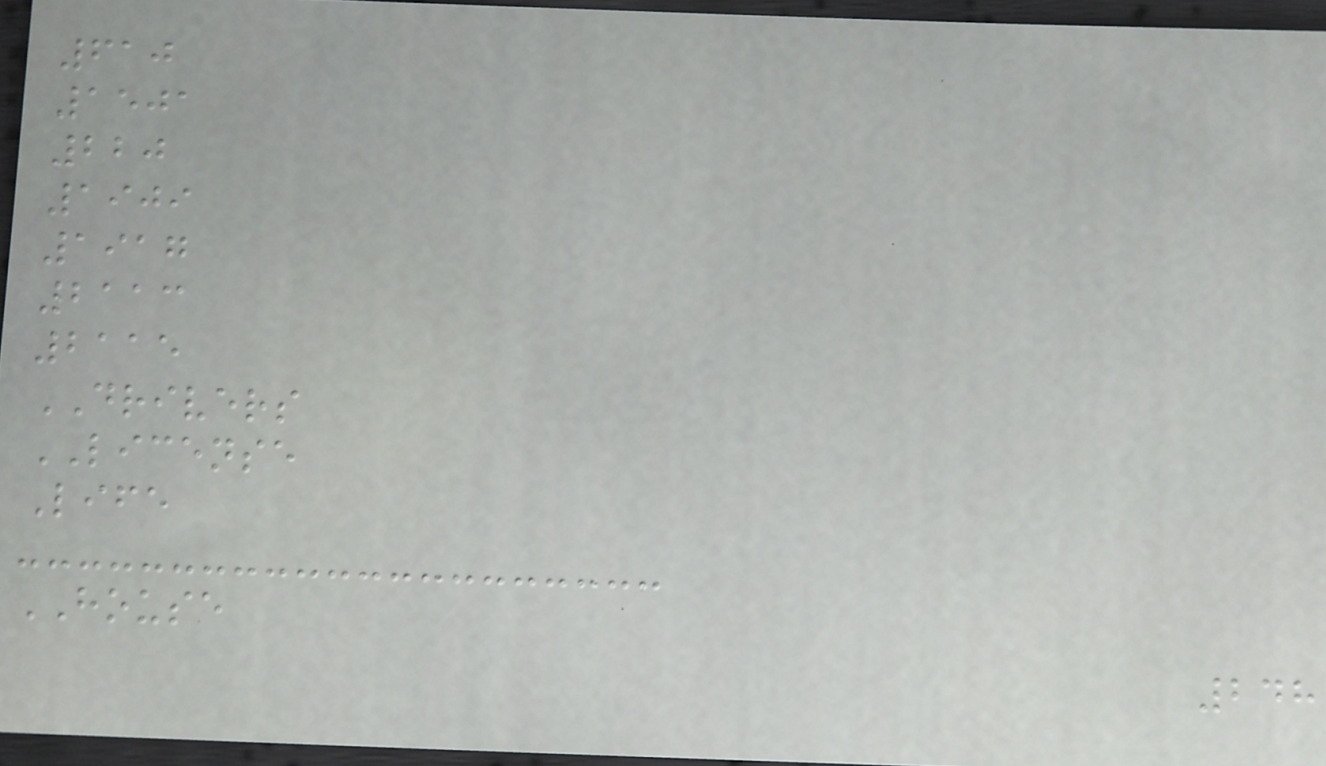610
1501
220
1909
1917
2113
2115
DRIVERS
LICENSE
Life
HOUSE
248
